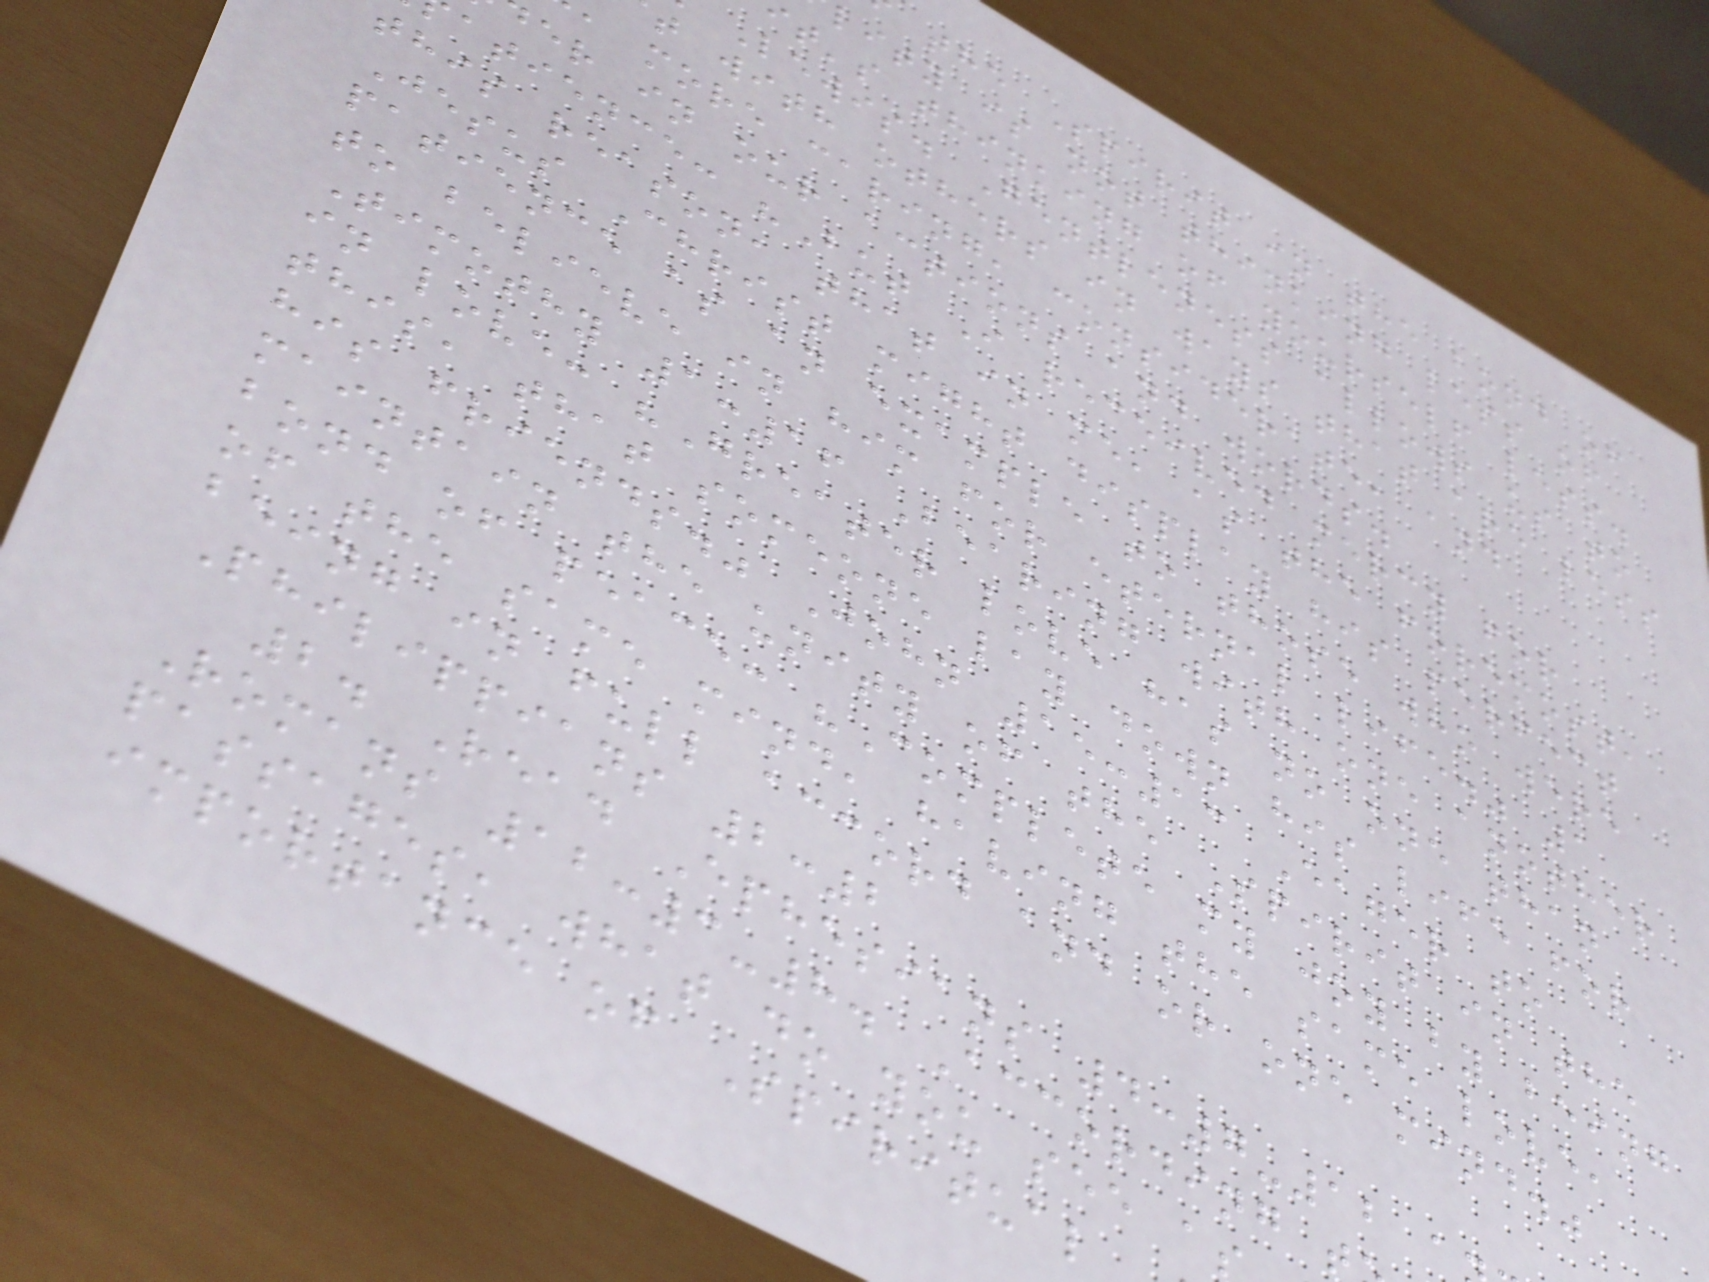the Spirit in the bond of
lity is not thinking less of
t's thinking of yourself less.
Lewis. Gentleness allows us to
t with others in ways that are less
, more caring, considerate, and
er in our actions and words.
atience: "But I received mercy for
this reason, that in me, as the foremost,
Jesus Christ might display his perfect
patience as an example to those who were
to believe in him for eternal life." 1
Timothy 1:16 Bearing with one another
in love: "Greater love has no one than
this, that someone lay down his life for
his friends." John 15:13 Eager to
maintain the unity of the Spirit in the
bond of peace: "Complete my joy by being
of the same mind, having the same love,
being in full accord and or one mind."
Philippians 2:2
2. Read Ephesians 4:7-12 a
Romans 12:3-8. According t
passages, what do you see a
importance of Spiritual
